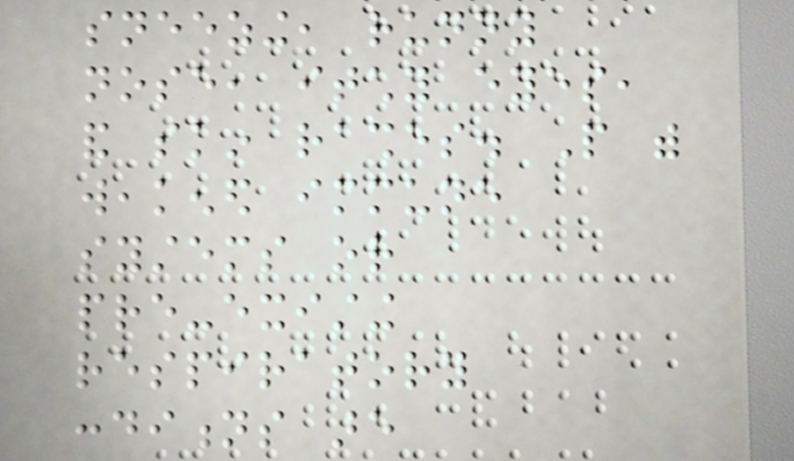sneezing, runny
nose, itchy eyes,
and skin rashes. People with
weakened immune
systems or
pre-existing
respiratory
conditions are
